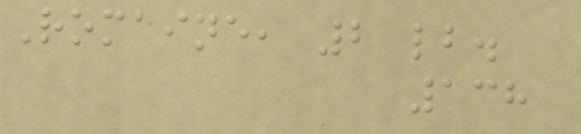Romaine, 2 lb.
138
